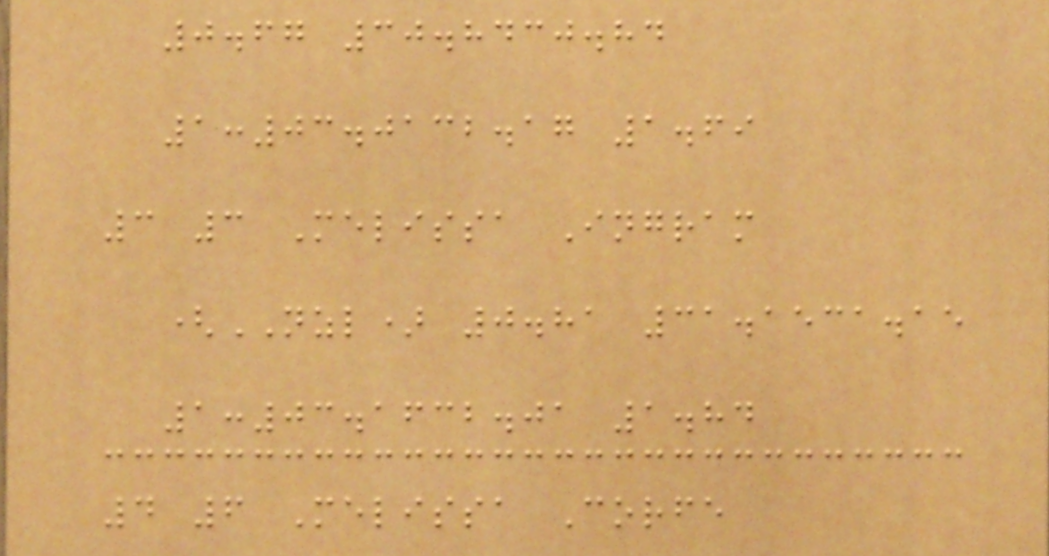0.67 30.8430.84
1:03.0132.17 1.69
3 3 Melissa Ingram
(NZL) 0.81 31.1531.15
1:03.1632.01 1.84
4 6 Melissa Corfe
